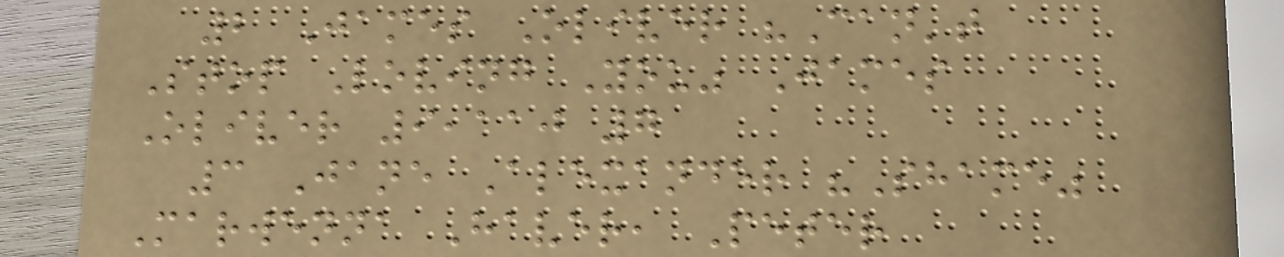2 James Oliver "Can't
Stop Loving You" James
Oliver 9,110 7
3 Jane Alexander "Shame"
Marwenna Haver, Peter
